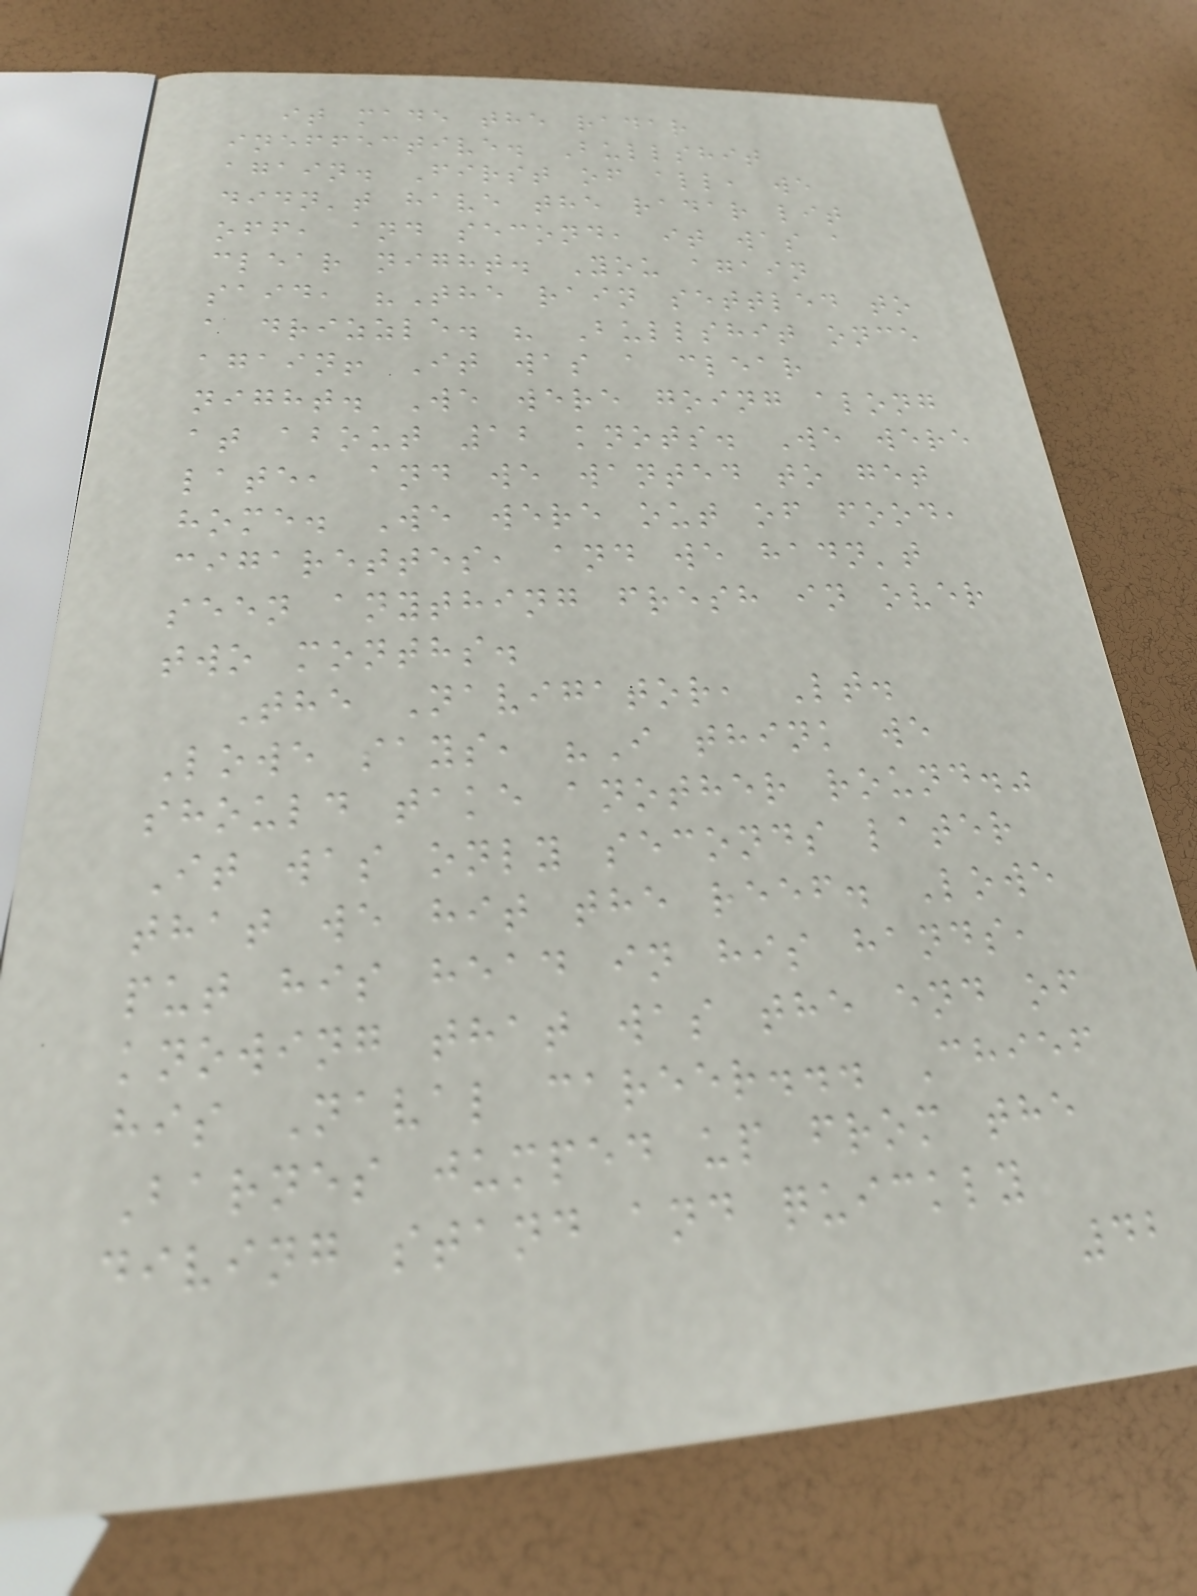it made the radar
ineffective. Bullshit
again. First of all, we
didn't have the radar lit
off, and second, it was a
clear night. You again
said, "The rain settled to
a drizzle. " Bullshit once
again! It was a clear
night. We were going along
at about 12 knots. We were
late, and we wanted to get
home. We were out of food,
cigarettes, and we hadn't
seen anything fresh in over
two months.
The Navigator, Lt.
Lowe says, "I think we
should take another round."
It was only seconds later
that we hit the reef. Lowe
put his head in his hands,
knowing that was the end of
his Naval career... Chief
Barnes jumped up from the
diving stand and quickly
42
